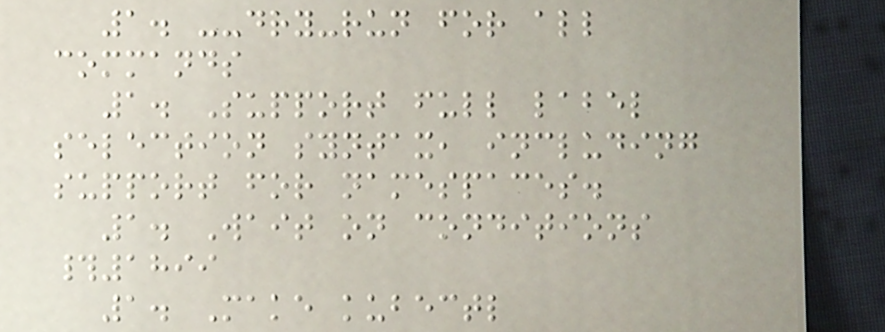1. --dry-run for all
commands
1. Support full label
selection syntax, including
support for namespaces.
1. Wait on conditions
#1899
1. Make kubectl
